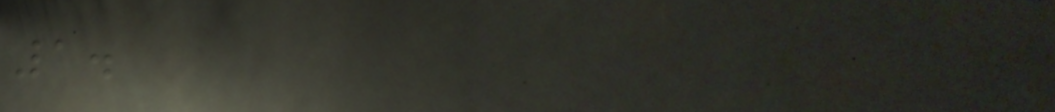1.
